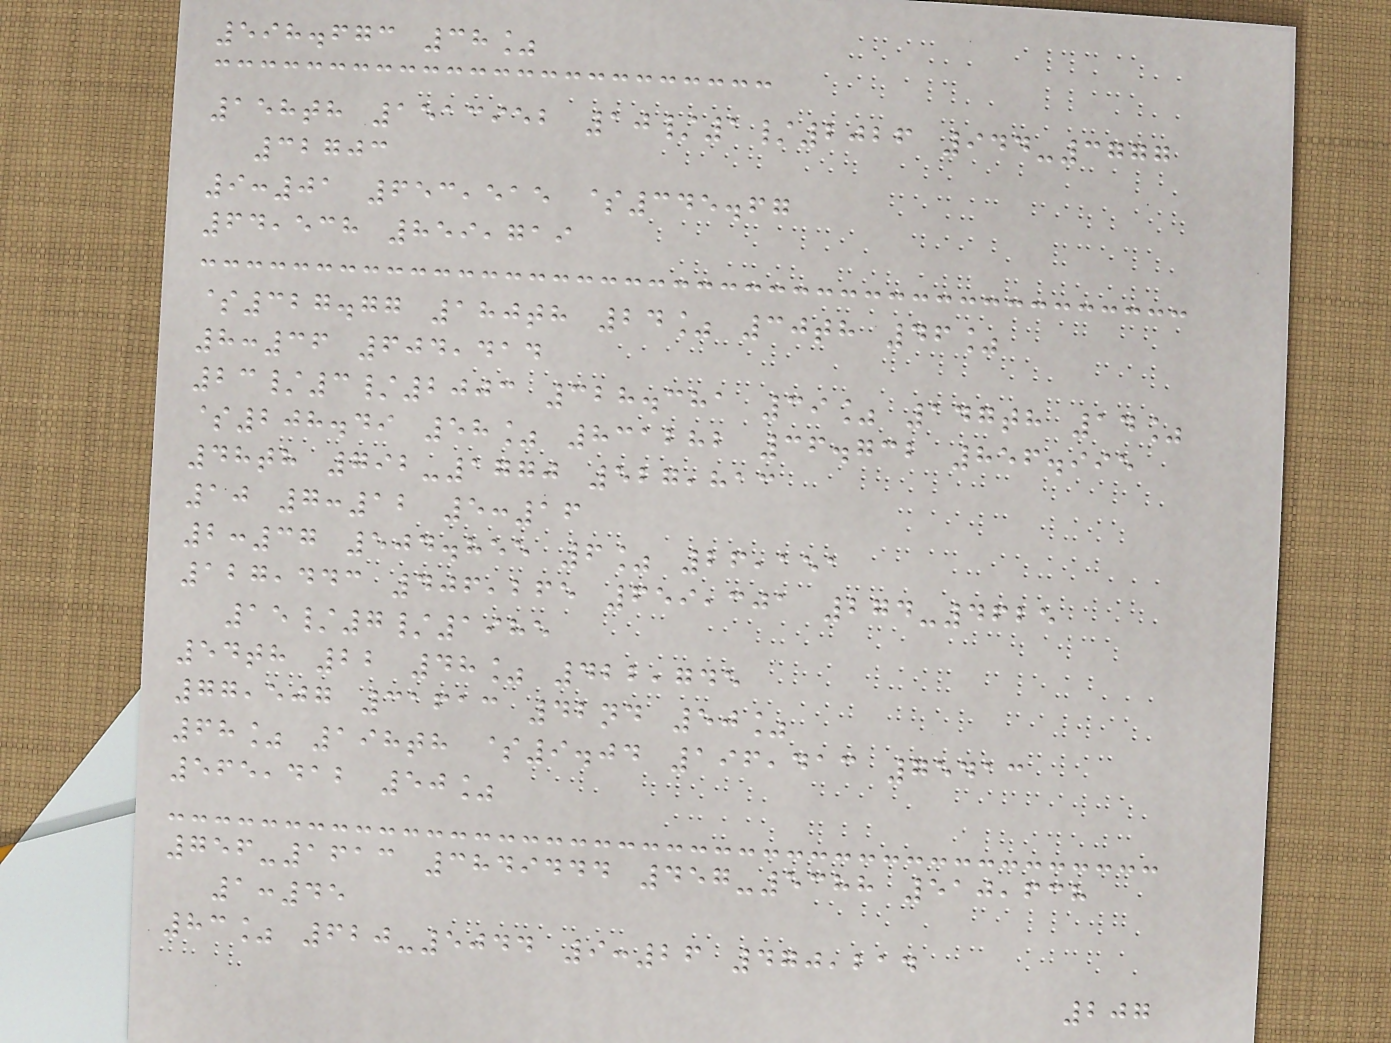598.673 38%
158th 1513952 10/1/2026 944-3777
32703
9:01 653,515 $345.67
64,538 859,719
$327.77 180th 24% 30th 46%
8:36 604,414
23/3/2003 328.381 39% 147th 14%
$208.49 58% 831282 36.732 856.995
48th 792-1770 527,813
10 7:12 5:16
2:37 504.855 6% 26,151
127,443 406,265 659,301 274-4625
15/7/1985
54th 22 48% 422,745
77,507 31613 42nd 50%
68% 198th $9.04 196,413 75413
565,412 50%
756-1613 3849444 457-5388 510,638
1:45
83% 620-5044 9:26 470,214
207
